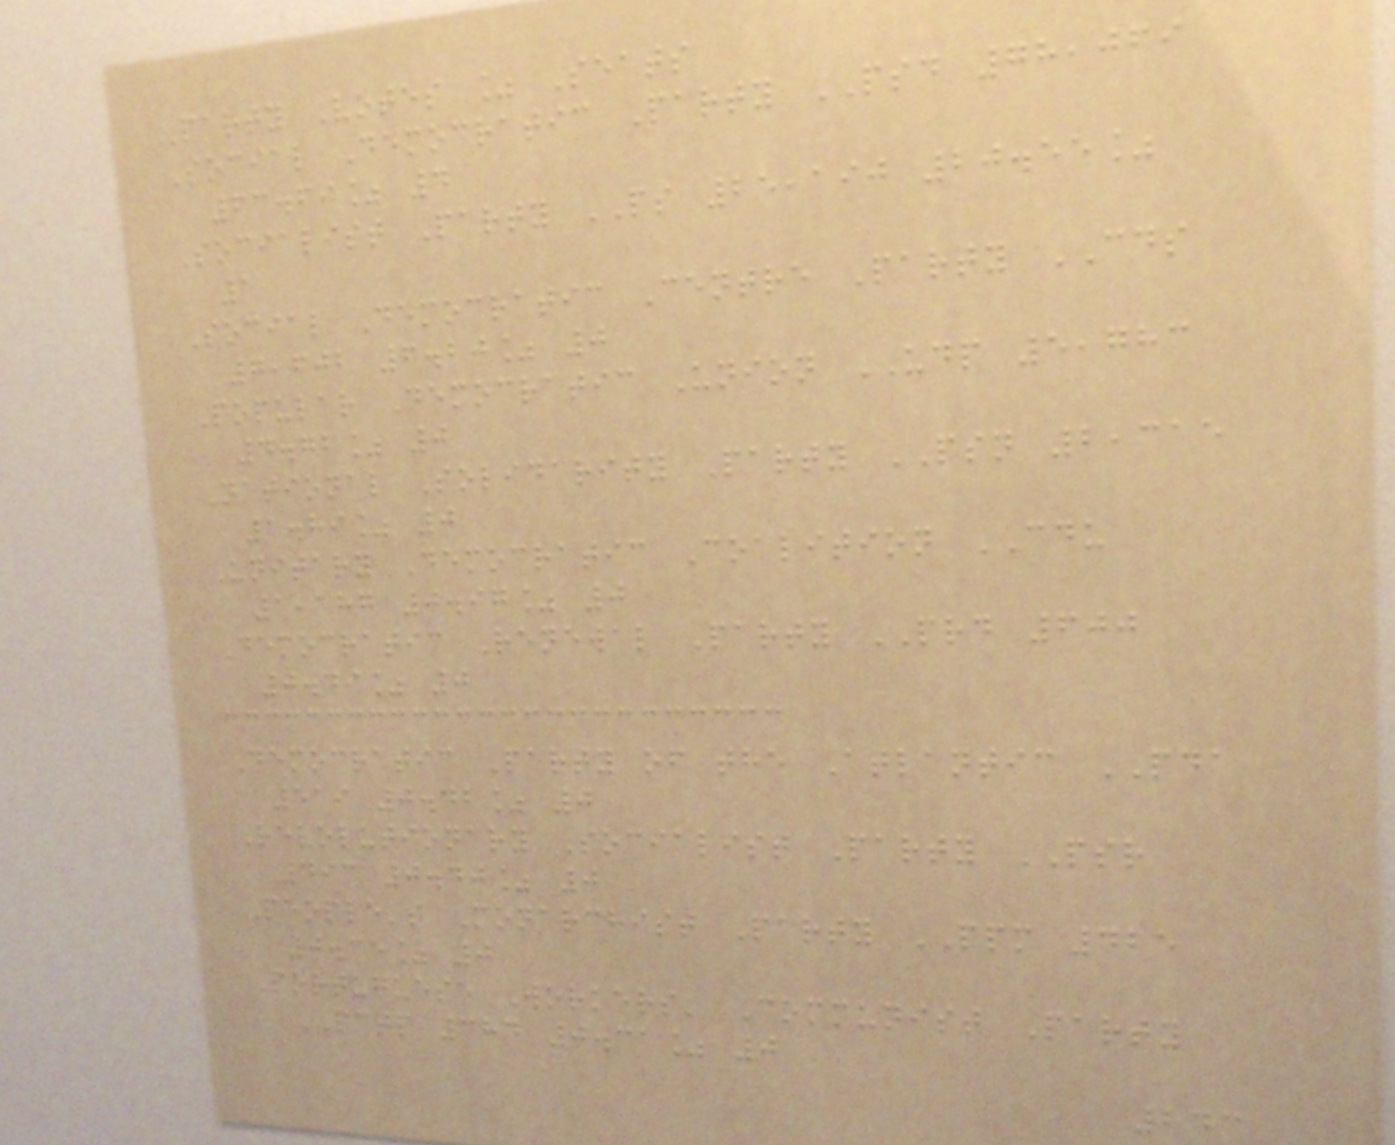Party Votes % Seats
Social Democratic Party PSD 78,069
63.69% 4
Socialist Party PS 25,190 20.55%
1
Social Democratic Centre Party CDS
7,602 6.20% 0
Popular Democratic Union UDP 5,783
4.72% 0
National Solidarity Party PSN 2,315
1.89% 0
Unitary Democratic Coalition CDU
1,187 0.97% 0
Democratic Renewal Party PRD 600
0.49% 0
Democratic Party of the Atlantic PDA
519 0.42% 0
Revolutionary Socialist Party PSR
493 0.40% 0
People's Monarchist Party PPM 425
0.35% 0
Portuguese Workers' Communist Party
PCTP 384 0.31% 0
243
